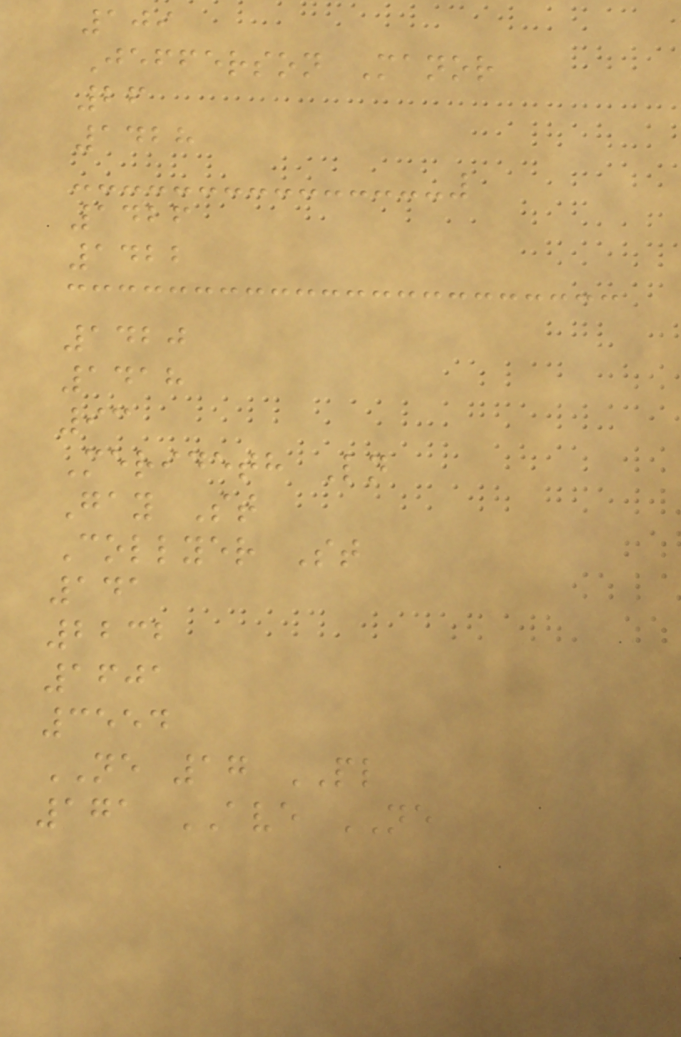109
Jefferson Manor
26
1428
1426
1422
1420
1418
93
Merideth Ln
Gay St
Collyer St
141
2232
1601
3554
NE 17 PL
171 AVE NE
